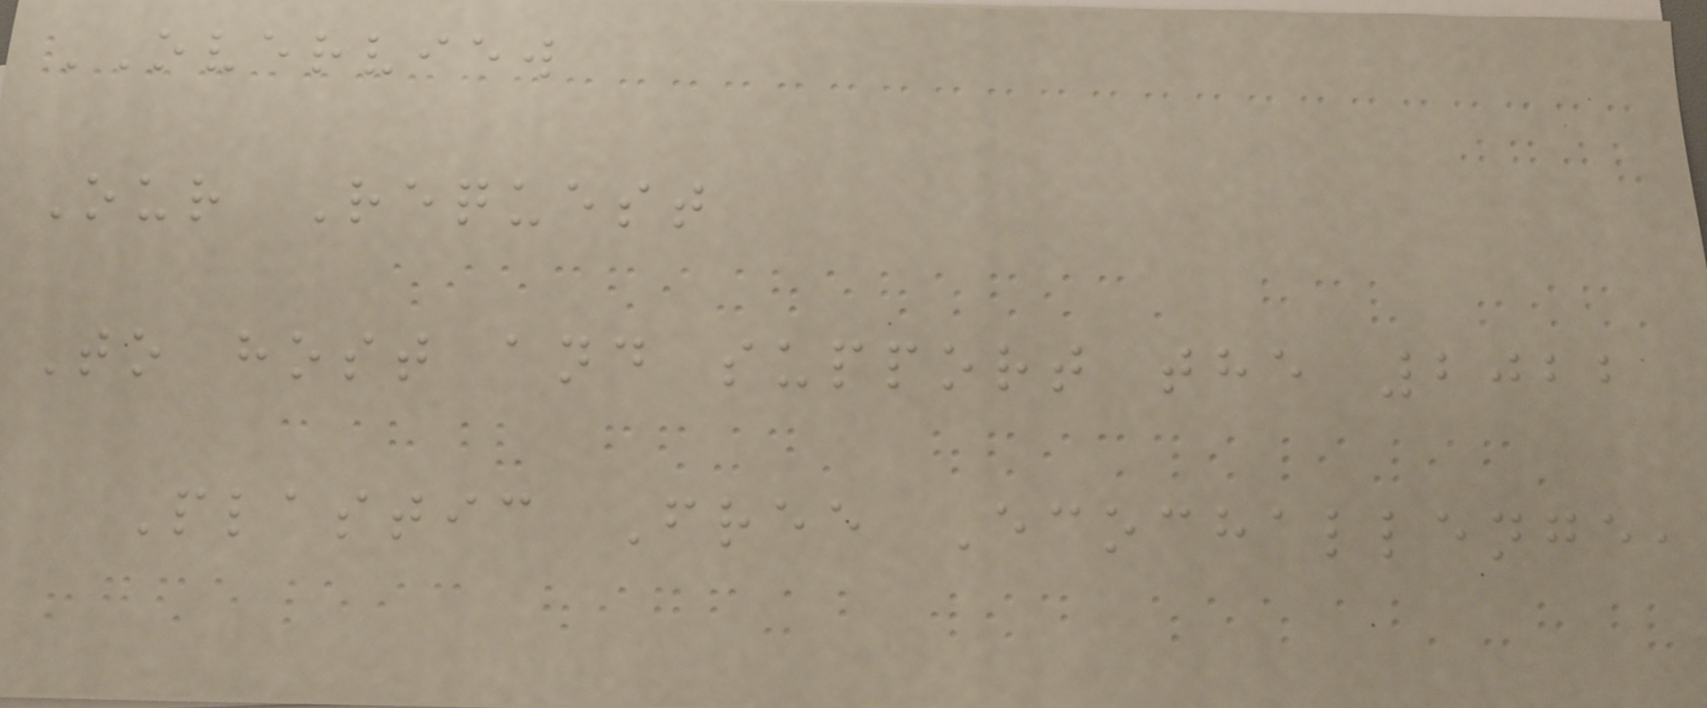OVERVIEW
Our Request
To host and support the 2022
Plastic Free Ecochallenge,
